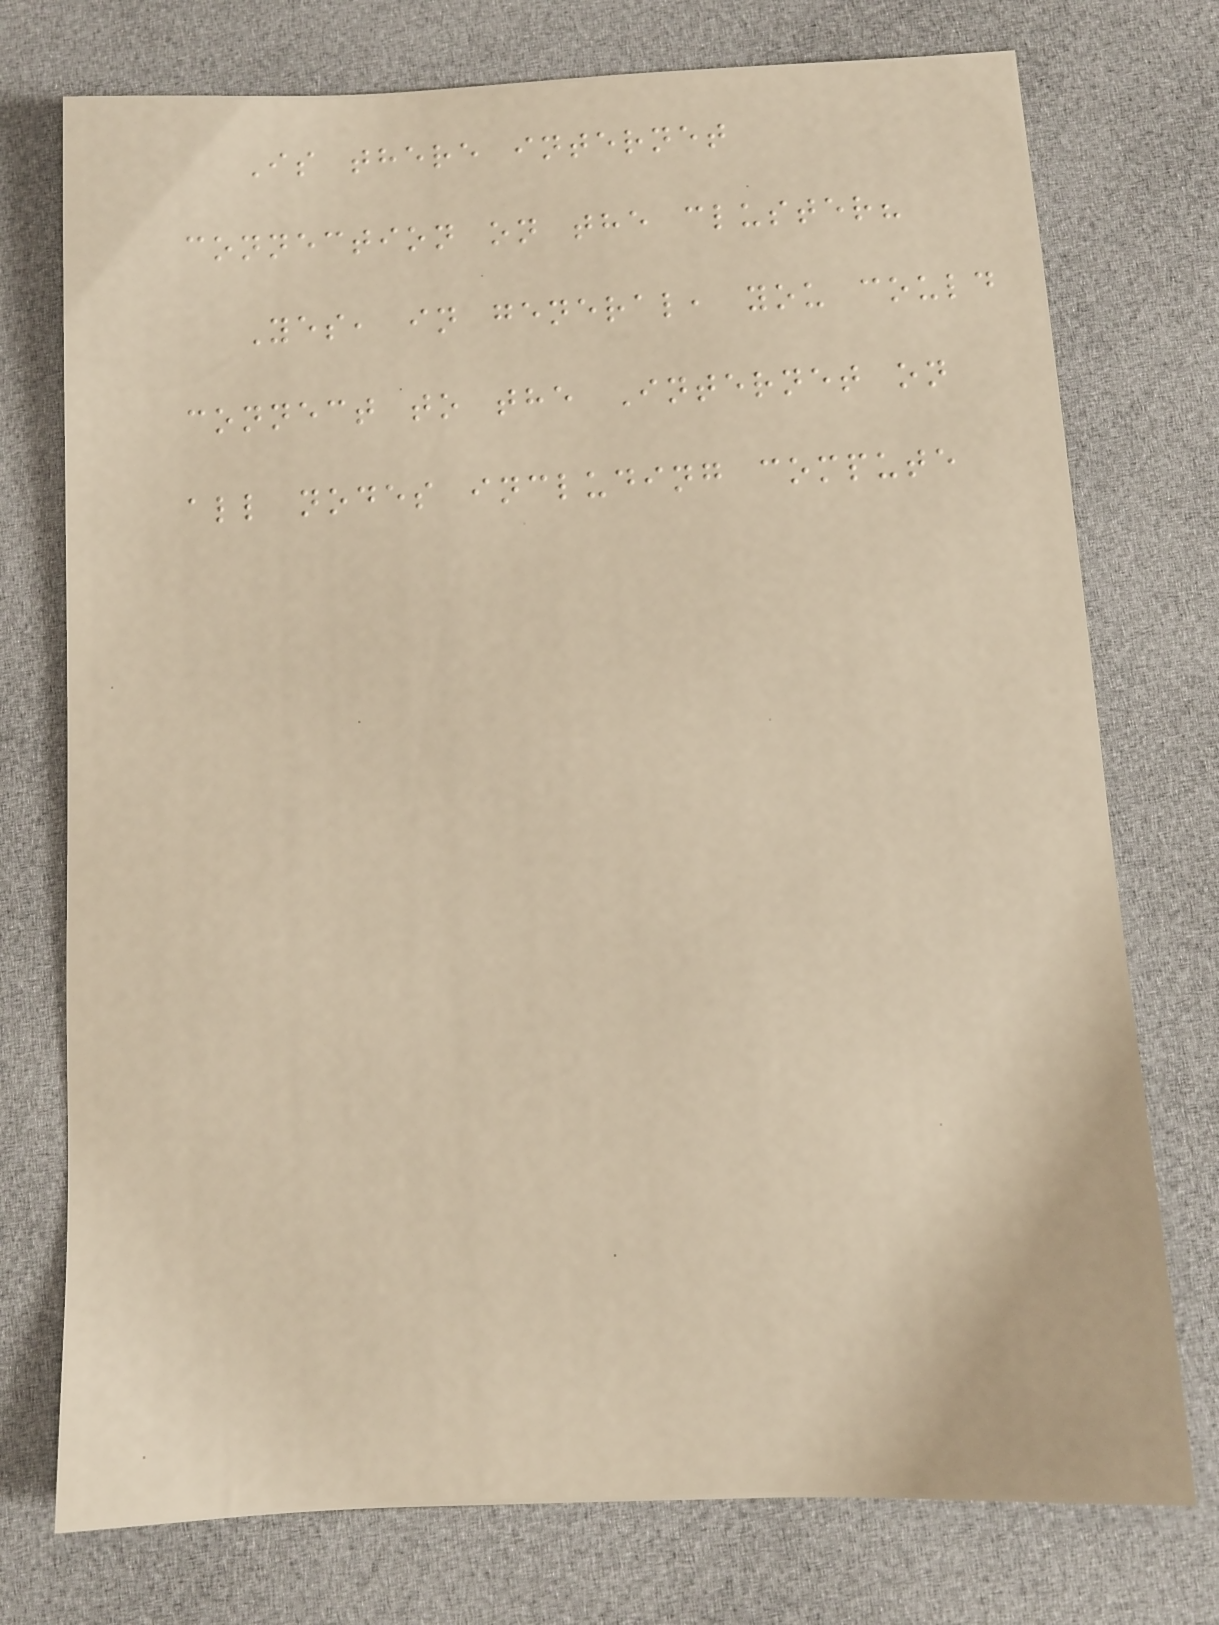Is there internet
connection on the cluster?
Yes, in general, you could
connect to the Internet on
all nodes including compute
